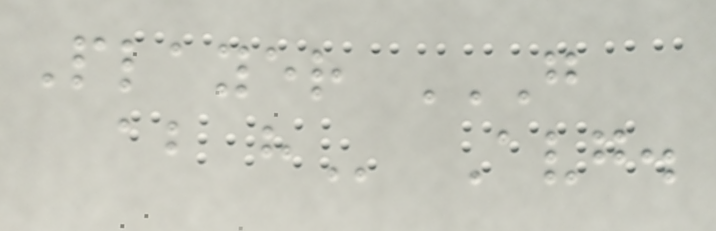Player G
AB H Avg.
